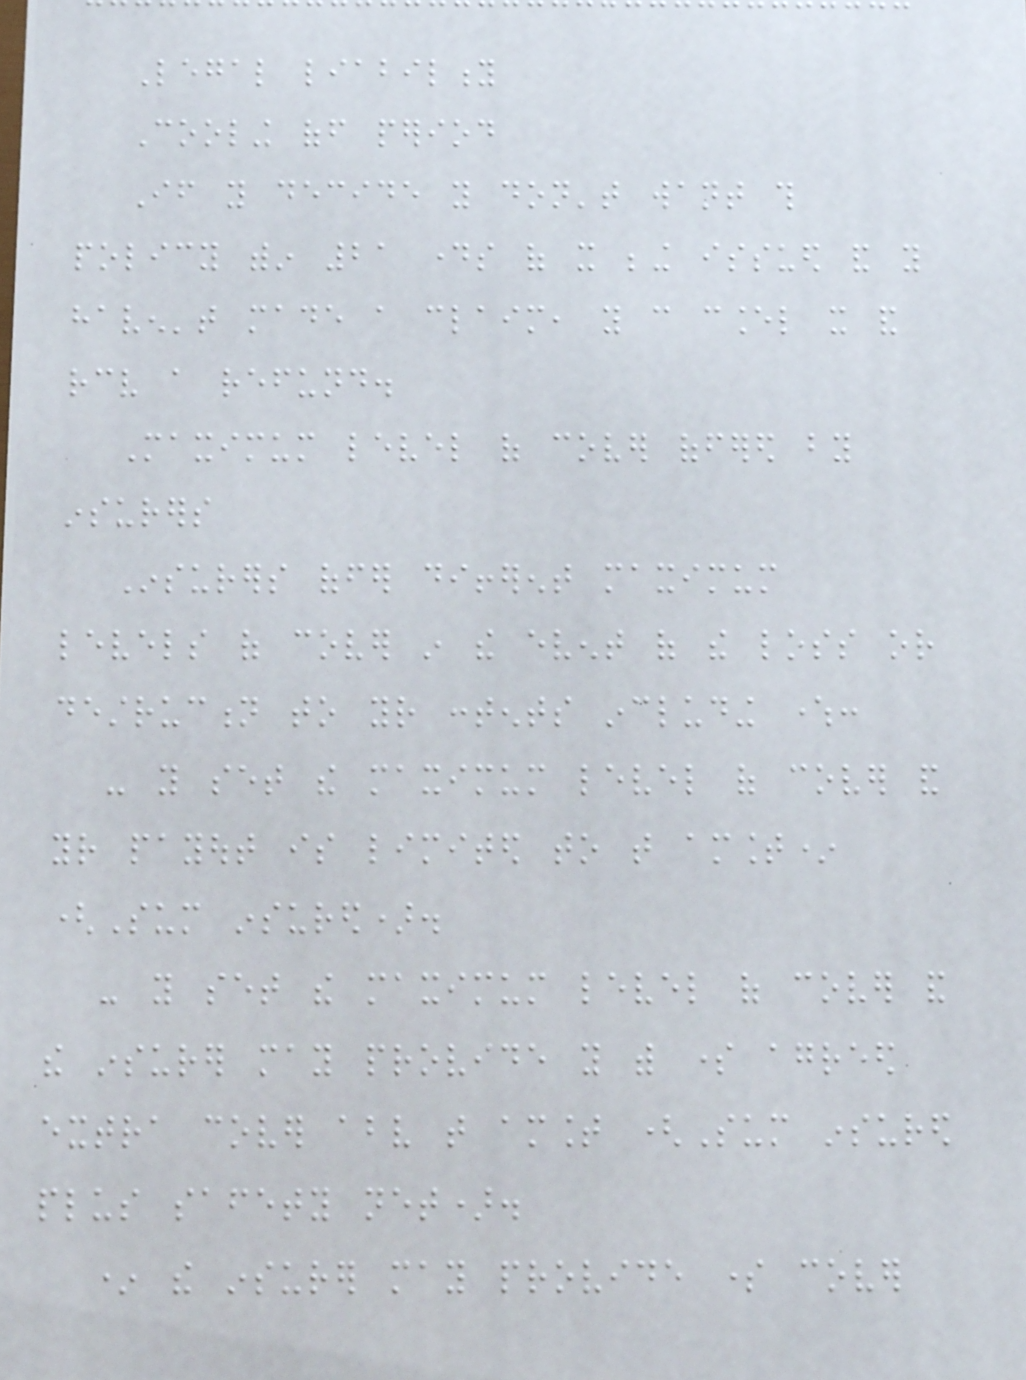Legal liability
Cooling off period
If you decide you don't want this
policy within 21 days of it being issued and you
haven't made a claim, you can cancel it and
receive a refund.
Maximum level of cover offered by
insurers
Insurers offer different maximum
levels of cover in the event of the loss or
destruction to your contents including where:
- you set the maximum level of cover and
your payout is limited to that amount*
(Sum insured).
- you set the maximum level of cover and
the insurer may provide you with some agreed
extra cover above that amount (Sum insured
plus safety net).
* the insurer may provide some cover
